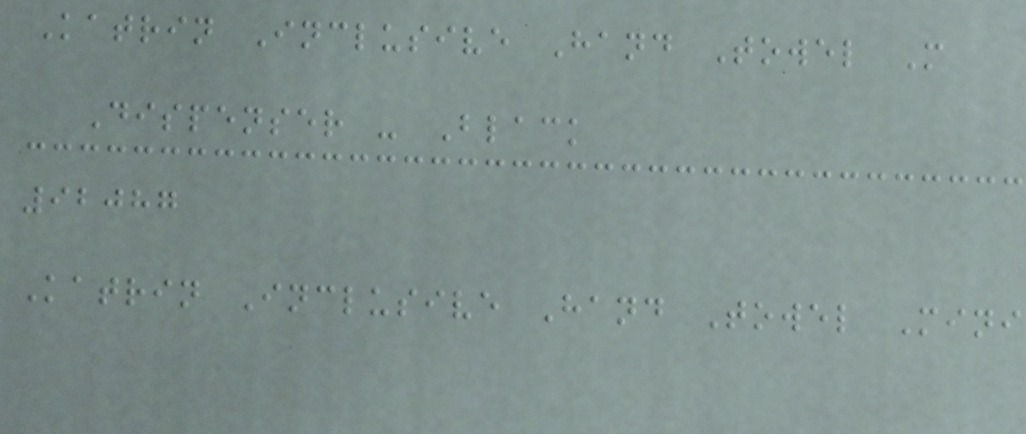Katrin Inclusive Hand Towel M
Dispenser - Black
92087
Katrin Inclusive Hand Towel Mini
